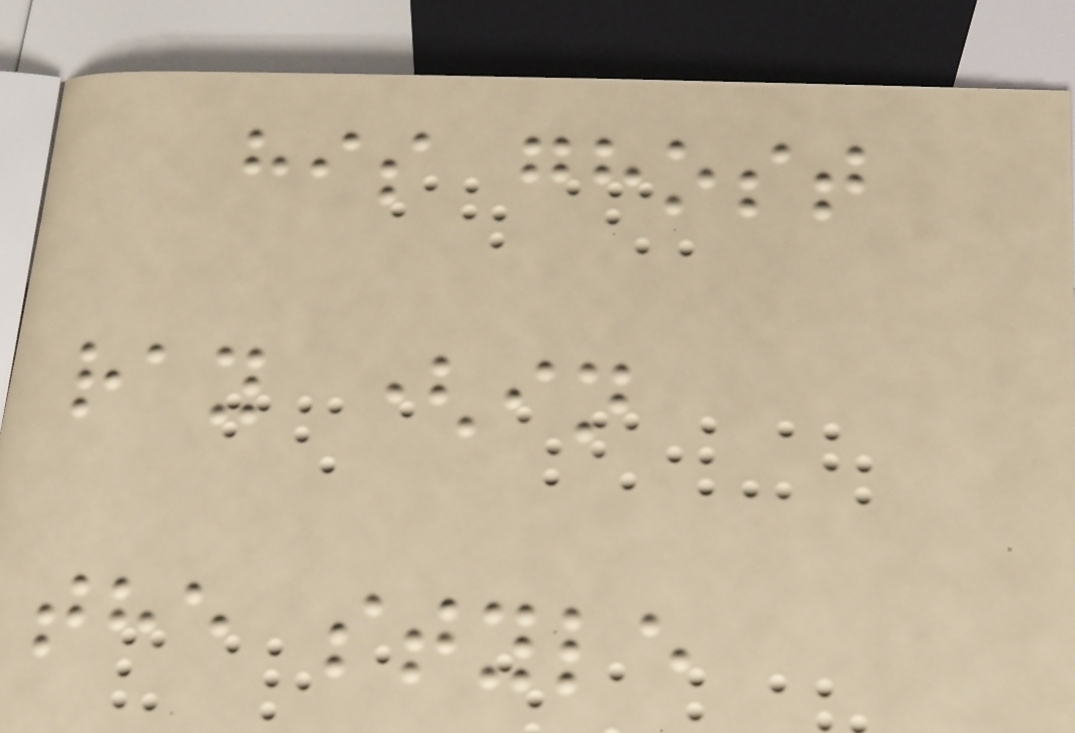his ghost
ray (in
the style
